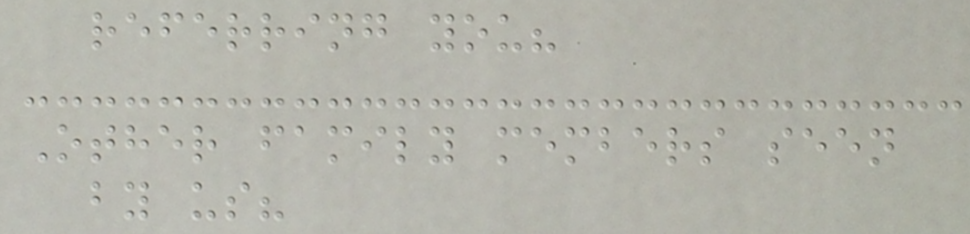referring you?
Other family members seen
by us?
